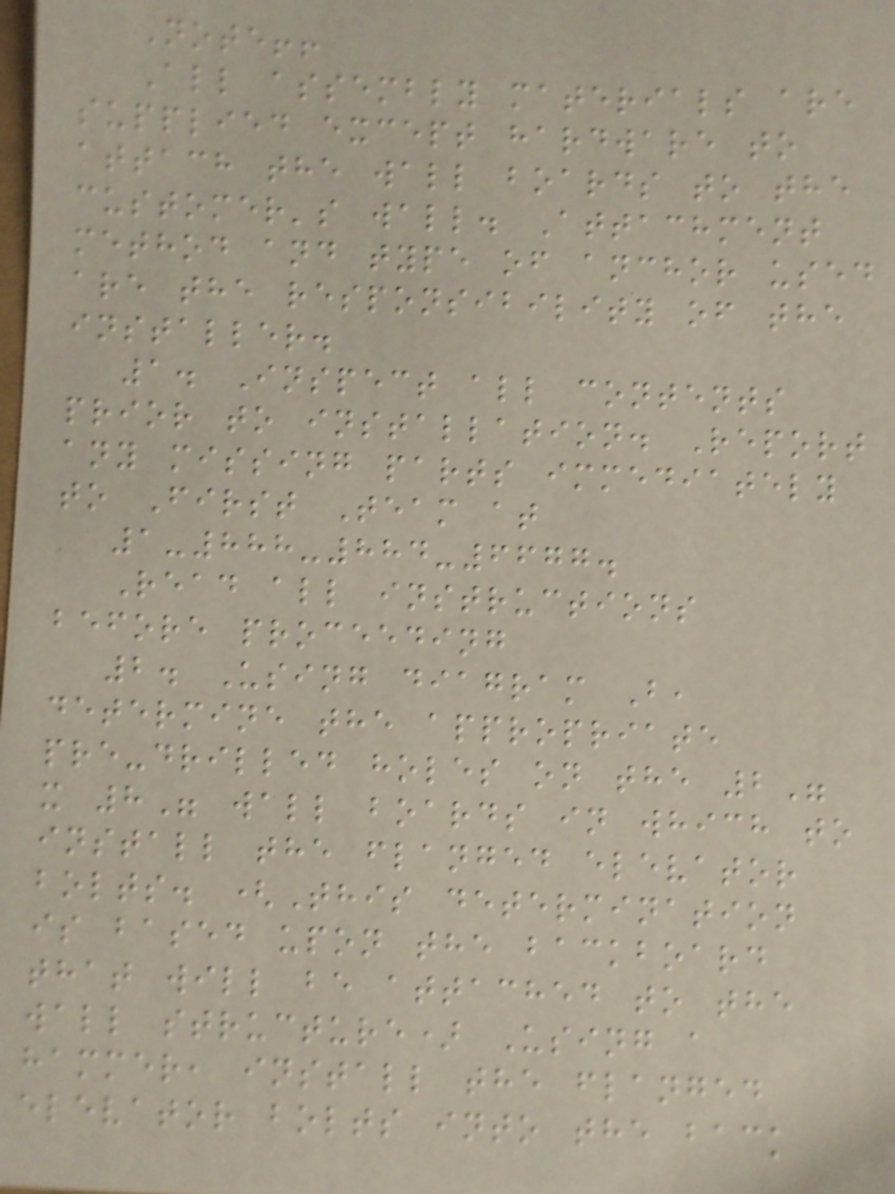Note!!
All assembly materials are
supplied except hardware to
attach the wall boards to the
customer's wall. Attachment
method and type of anchor used
are the responsibility of the
installer.
1. Inspect all contents
prior to installation. Report
any missing parts immediately
to First Team at
1-888-884-6677.
Read all instructions
before proceeding
2. Using diagram B,
determine the appropriate
pre-drilled holes on the 2"
x 8" wall boards in which to
install the flanged elevator
bolts. (This determination
is based upon the backboard
that will be attached to the
wall structure) Using a
hammer, install the flanged
elevator bolts into the back
